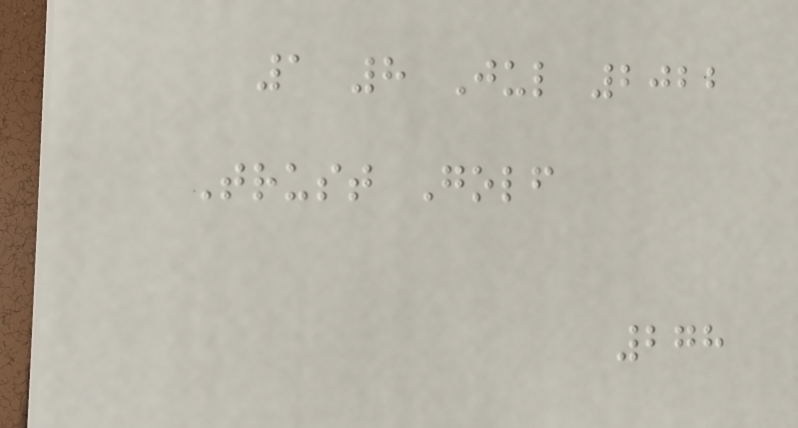1 8 Jul 2022
Trust Golf
278
